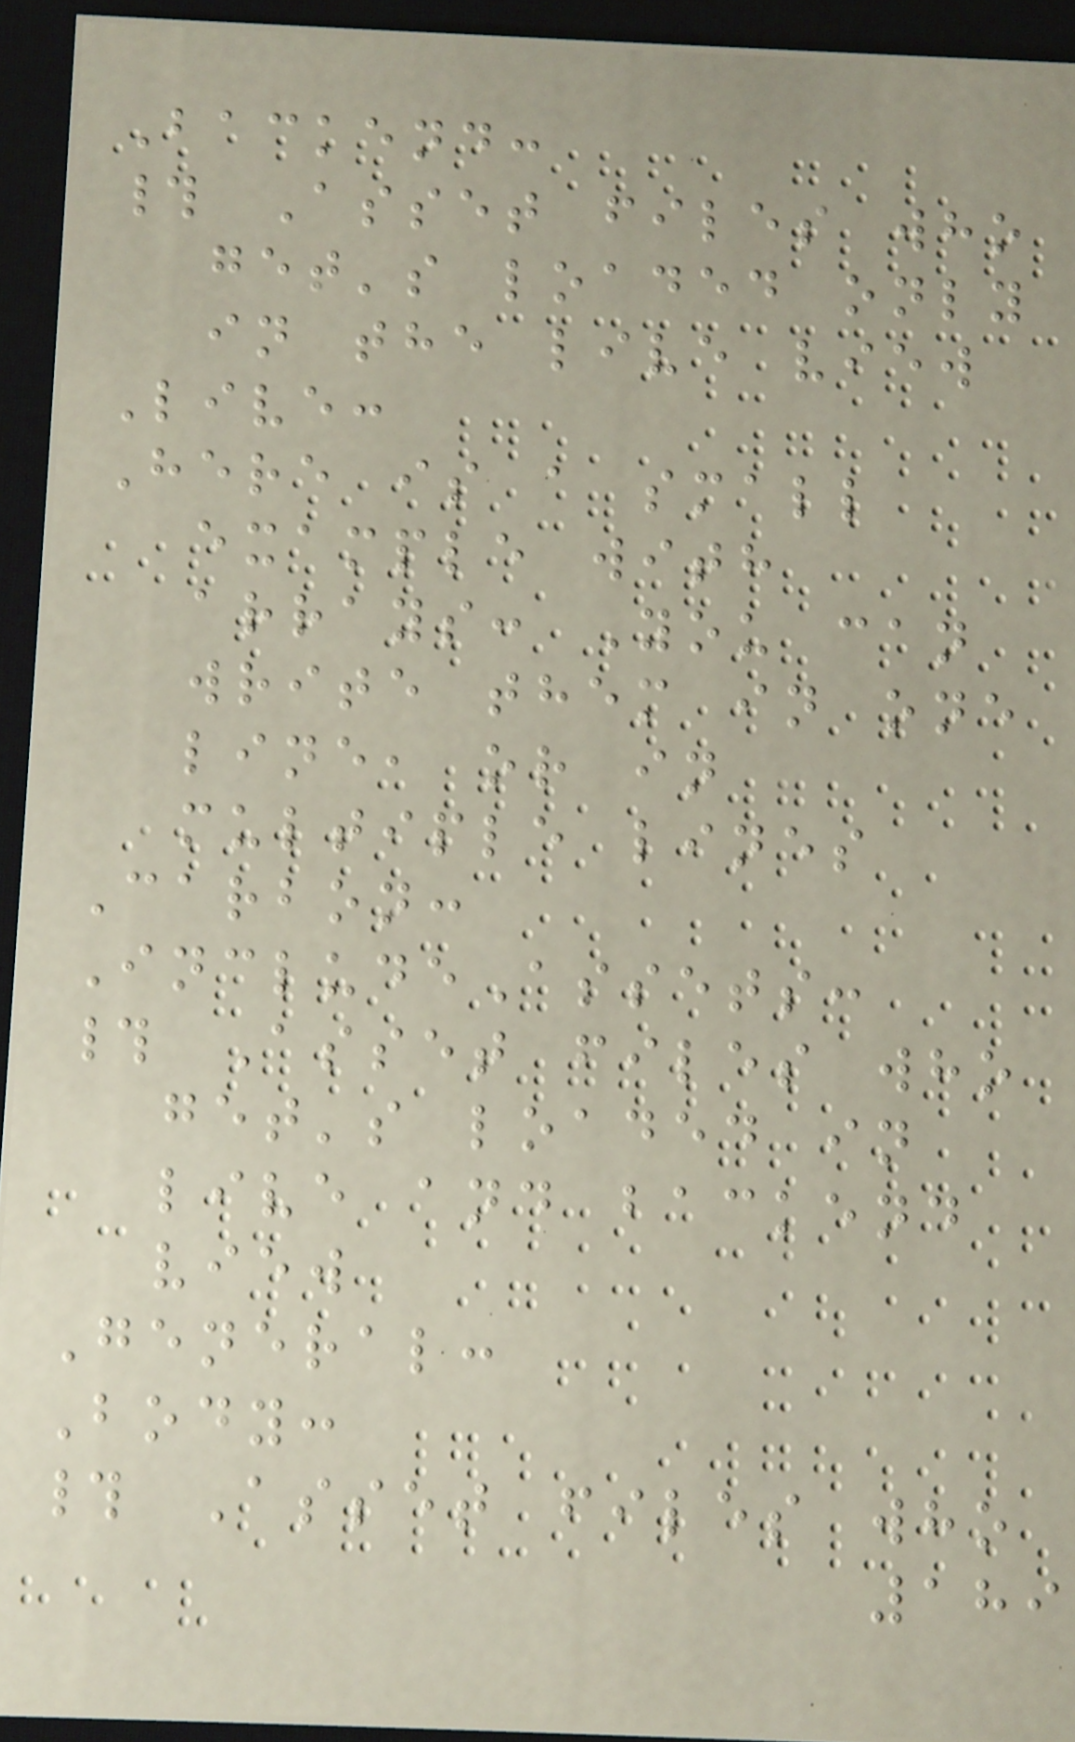Backend:
# Asset files who
get's loaded only
in the live view
Live:
Here is a small
example with
arrays: You can
write them in one
line, or in
multiple lines
Carbon:
IncludeAssets:
# Asset files who
get's loaded in
live and backend
view
General:
Body:
# Asset files who
189
